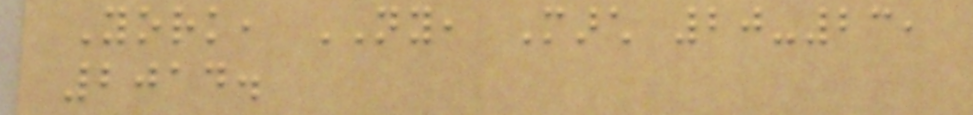York, NY, March 20-23,
2014.
